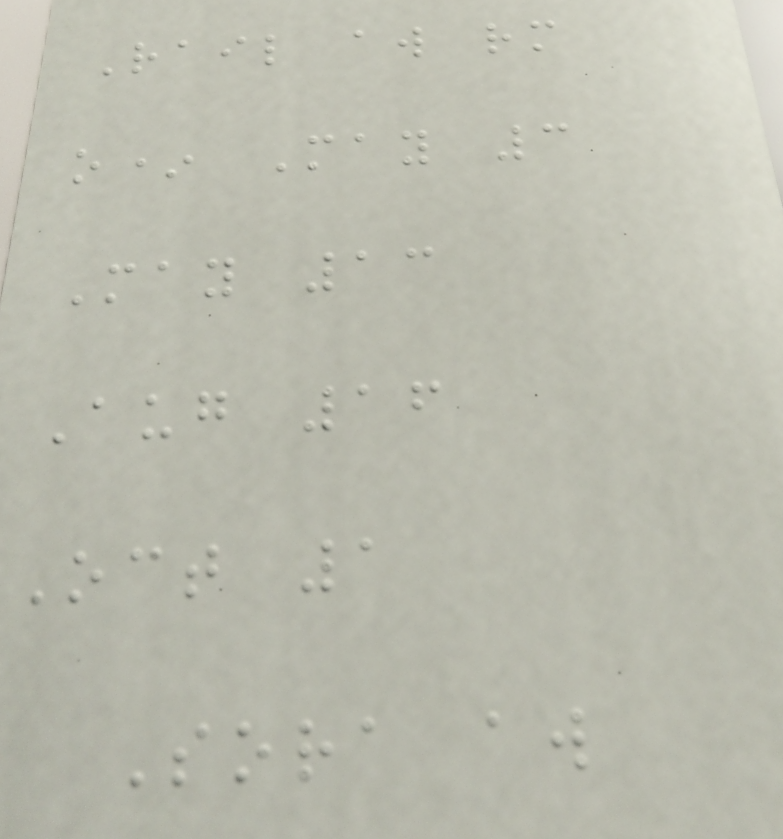Rail aw rm
o* May 3
May 13
Aug 16
Oct 1
Sora aw
